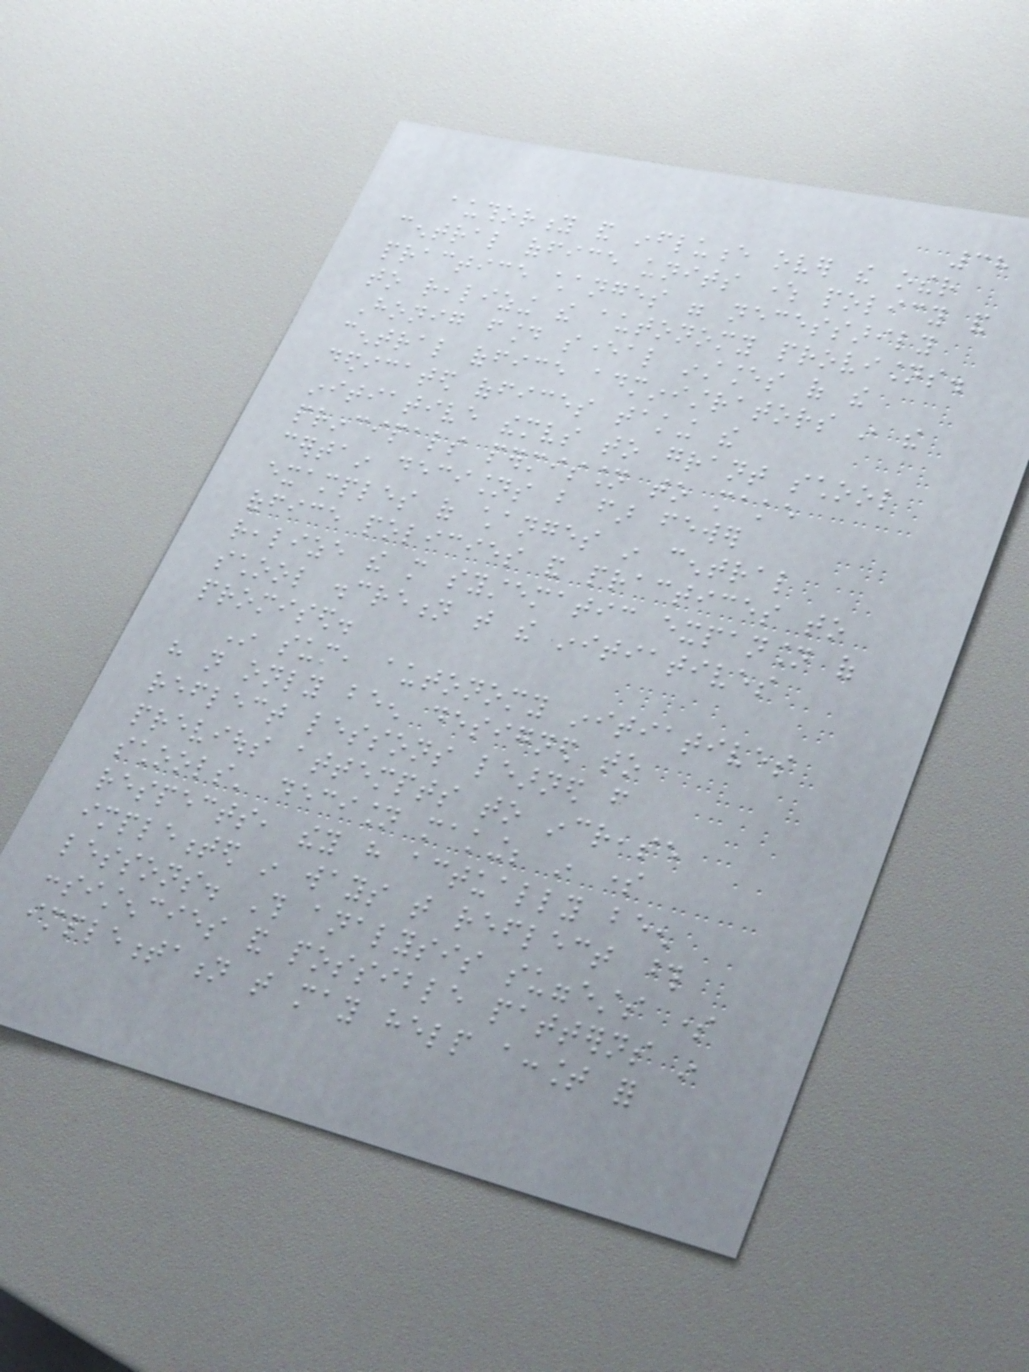38
authority and influence over the other
central office units where policy and
practice changes were necessarily
to realizing the autonomy provisions.
Honig found several instances of the
central office administrators in the
dedicated offices taking the
initiative themselves to grant school
principals permission to make
certain decisions but far fewer
examples of changes in central
office policies and practices to
realize the more systematic expansion of
school discretion that the initiatives
promised.
In sum, autonomy initiatives
have not only been designed to
reflect lessons learned from
previous attempts to increase
schools' decision making; in some
respects, they have actually been
implemented in ways that reflect those
lessons. This analysis suggests some
consistencies and possible patterns in
implementation that may help account for
